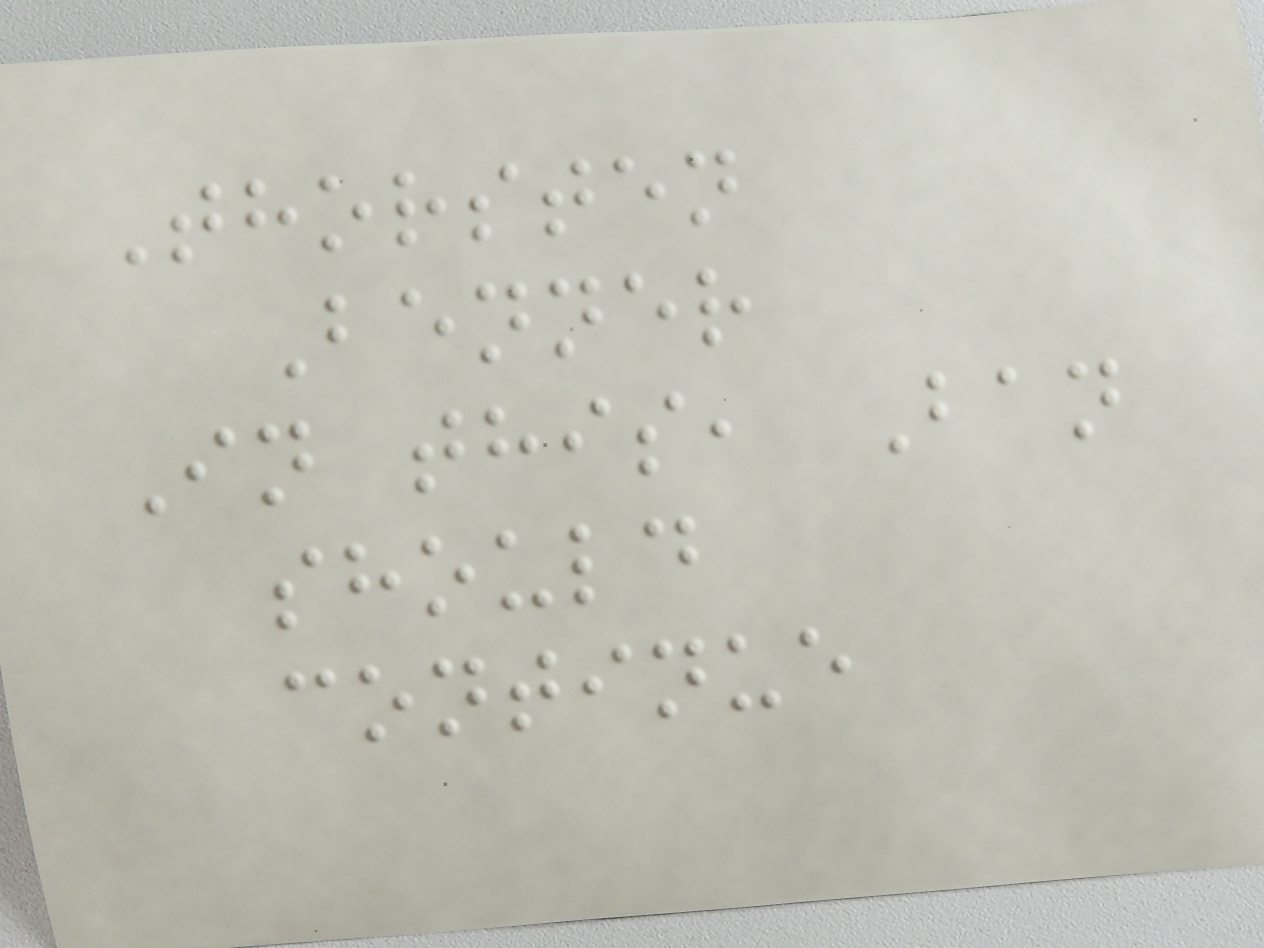Thorsten
Benner
In this, Ban
should
continue
